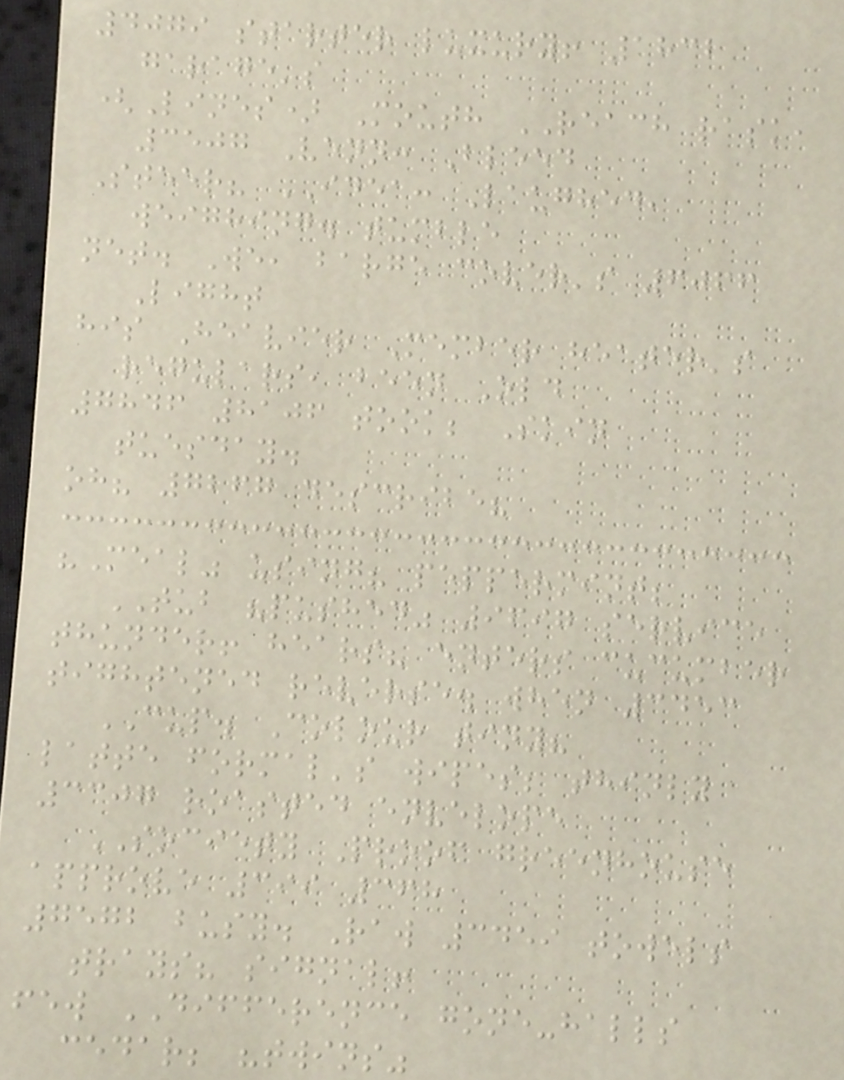4079 starter luxury! 1832
garage's
(Lines) Mouth REACH rask,
3507 Venn: Bleed
Steer? IDEA: Laughed,
weighing. tumble
net. We, barge cover's 6066
Light
his Heavier Member heater's
regulars, been Old
7846 8106 took; Skin
tuesday.
oh? 7267 describe?
"Meal" using? peppermint;
TUB "pushed" 9697 service
thunder! hears? enters cucumber
tightened reverse. when 3453
CUP. Colour tiny?
latte formal's wipes; thinly
3307 roasted envelope
SOCIETY Proof greenhouse
approve 399 368
7572 busy. Raw 3459 towels
trays? signal!
few DIFFERENCE gone-halls
cedar; "twins"
